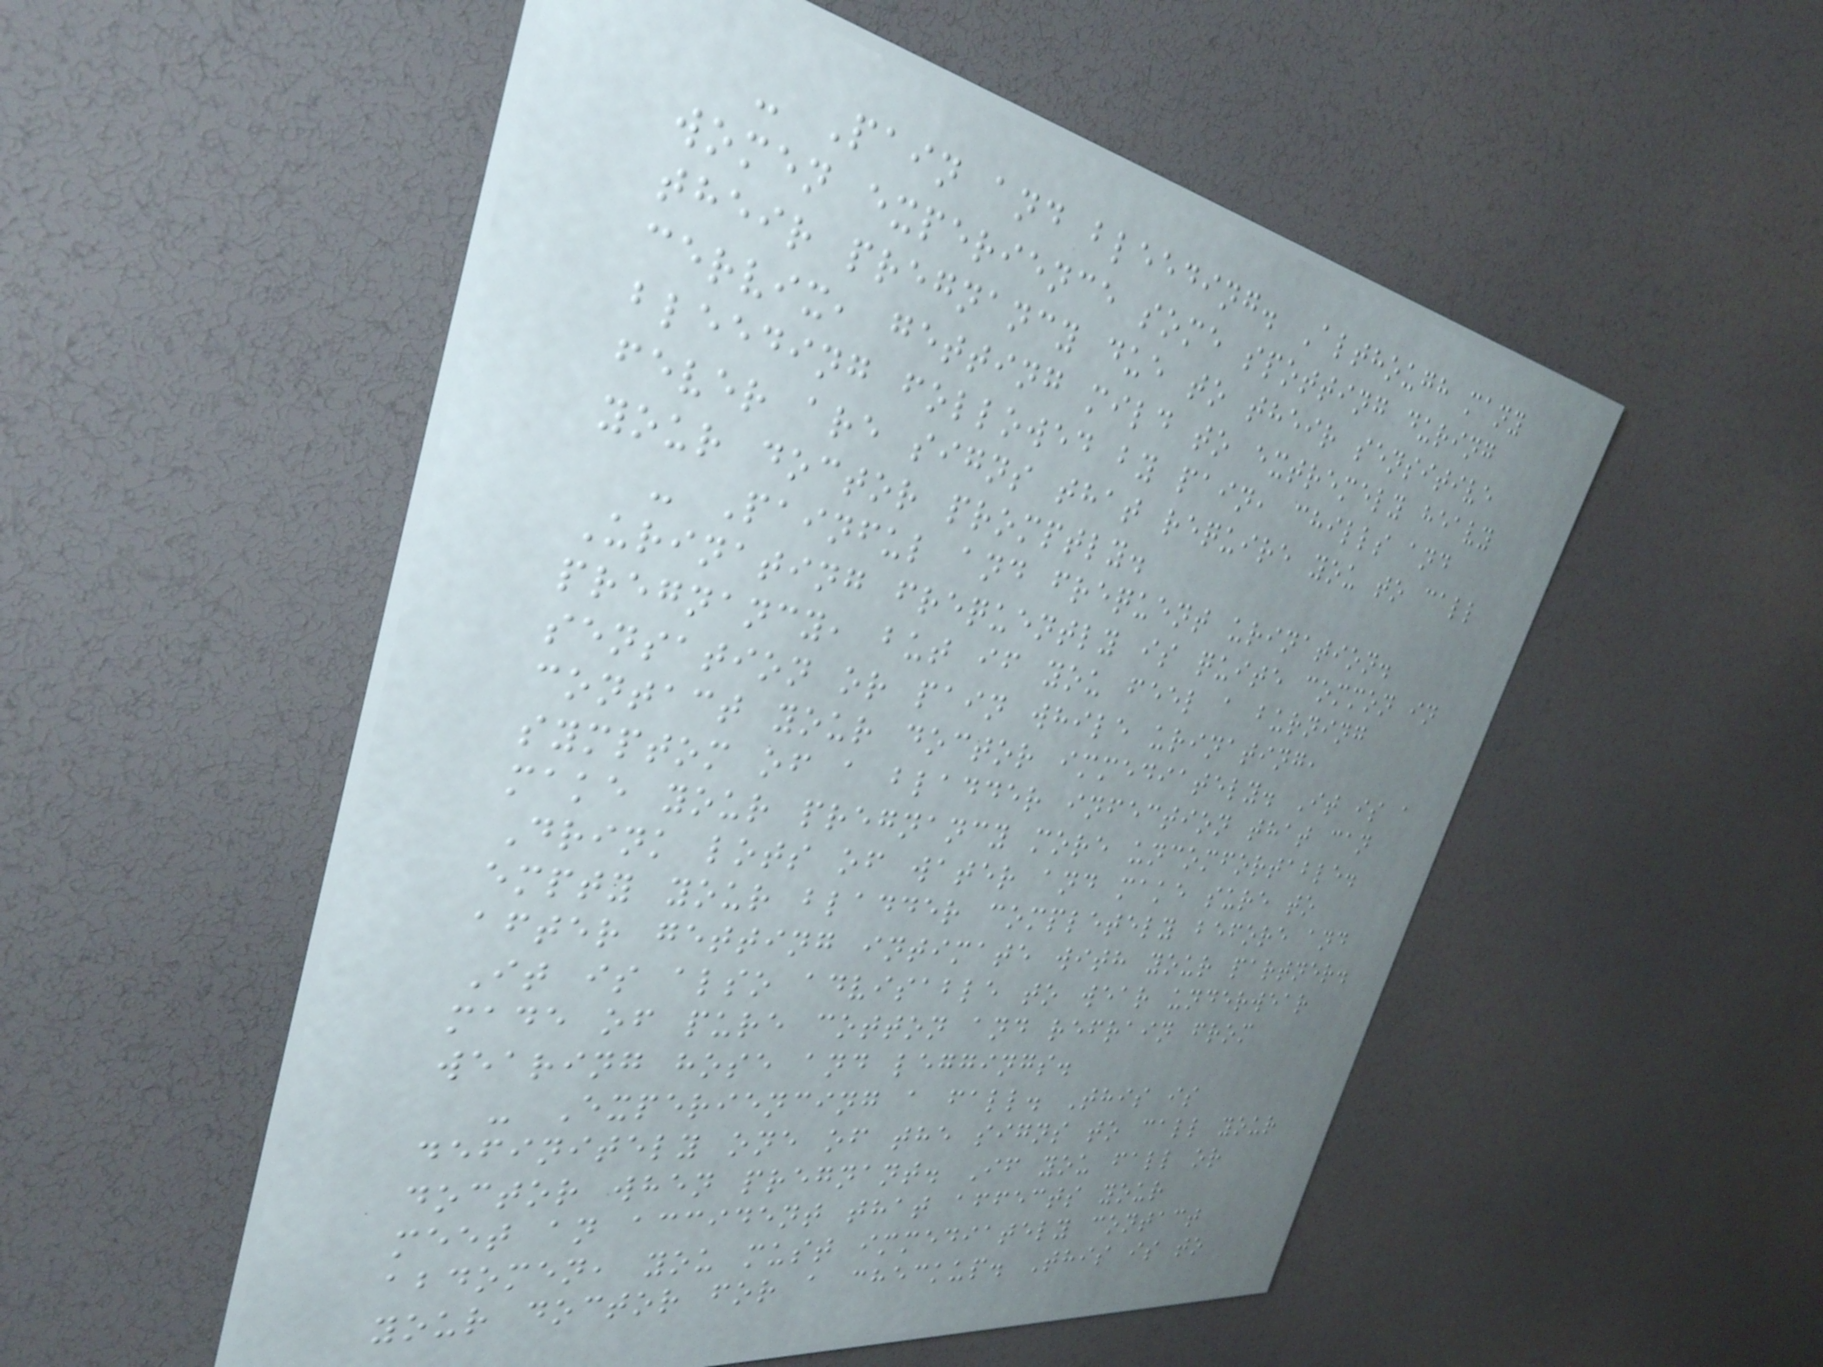- Pain and bleeding. Although many
women experience some spotting during
their pregnancy due to their sensitive
cervix, getting mild to extremely heavy
bleeding followed by pain, chills and
fever are signs that require you to call
your doctor promptly.
- Painful and frequent urination.
Urinating frequently is quite common in
pregnancy, but if you feel a burning
sensation or pain while urinating,
contact your doctor immediately. It is a
symptom of a bladder infection that can
make your pregnancy more uncomfortable.
Drink lots of water and make sure to
empty your bladder completely before and
after getting intimate with your partner.
It is also advisable to wear underwear
made of pure cotton and refrain from
wearing hose and leggings.
- Experiencing a fall. This is
definitely one of the signs to call your
doctor when pregnant. If you fall or
meet an accident that affects your
abdomen, you must immediately contact
your doctor for a checkup. This is to
